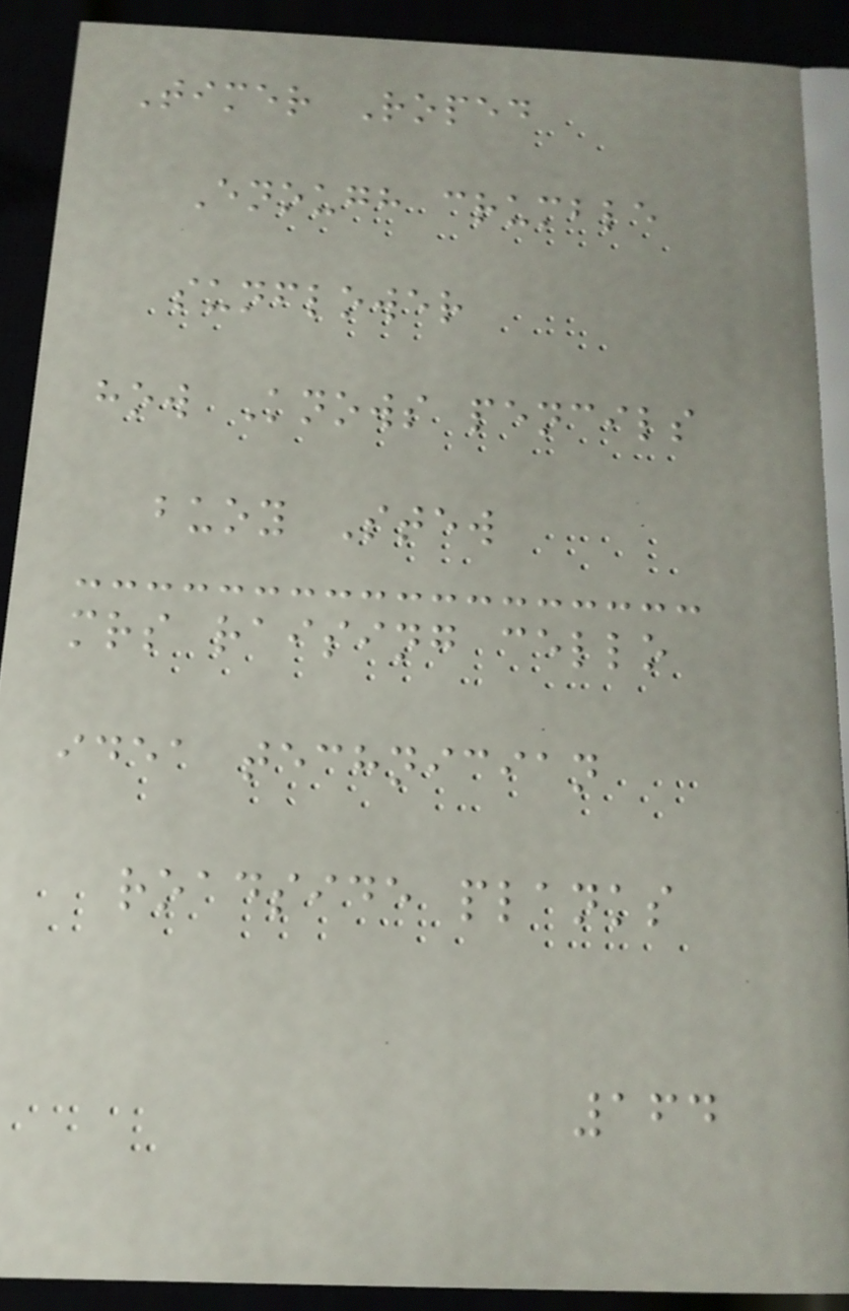Timer Roped
Enough crumble
sunflower
how Knows pencils
buoy Stew
mrs raising cello
idea technician
roadside planks
164
